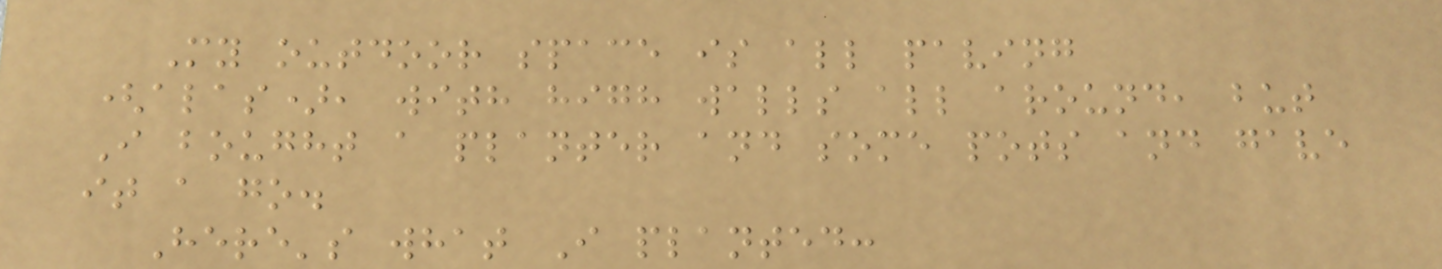My outdoor space is all paving
(alas), with high walls all around, but
I bought a planter and some pots and gave
it a go.
Here's what I planted:
